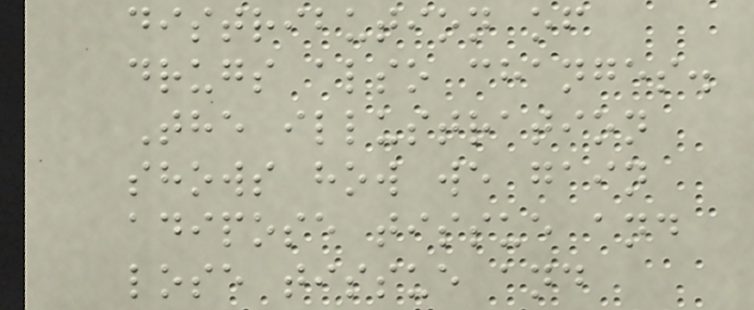distribution of
drugs also changes.
The illustration
shows how we gain
adipose tissue and
lose tissue and
